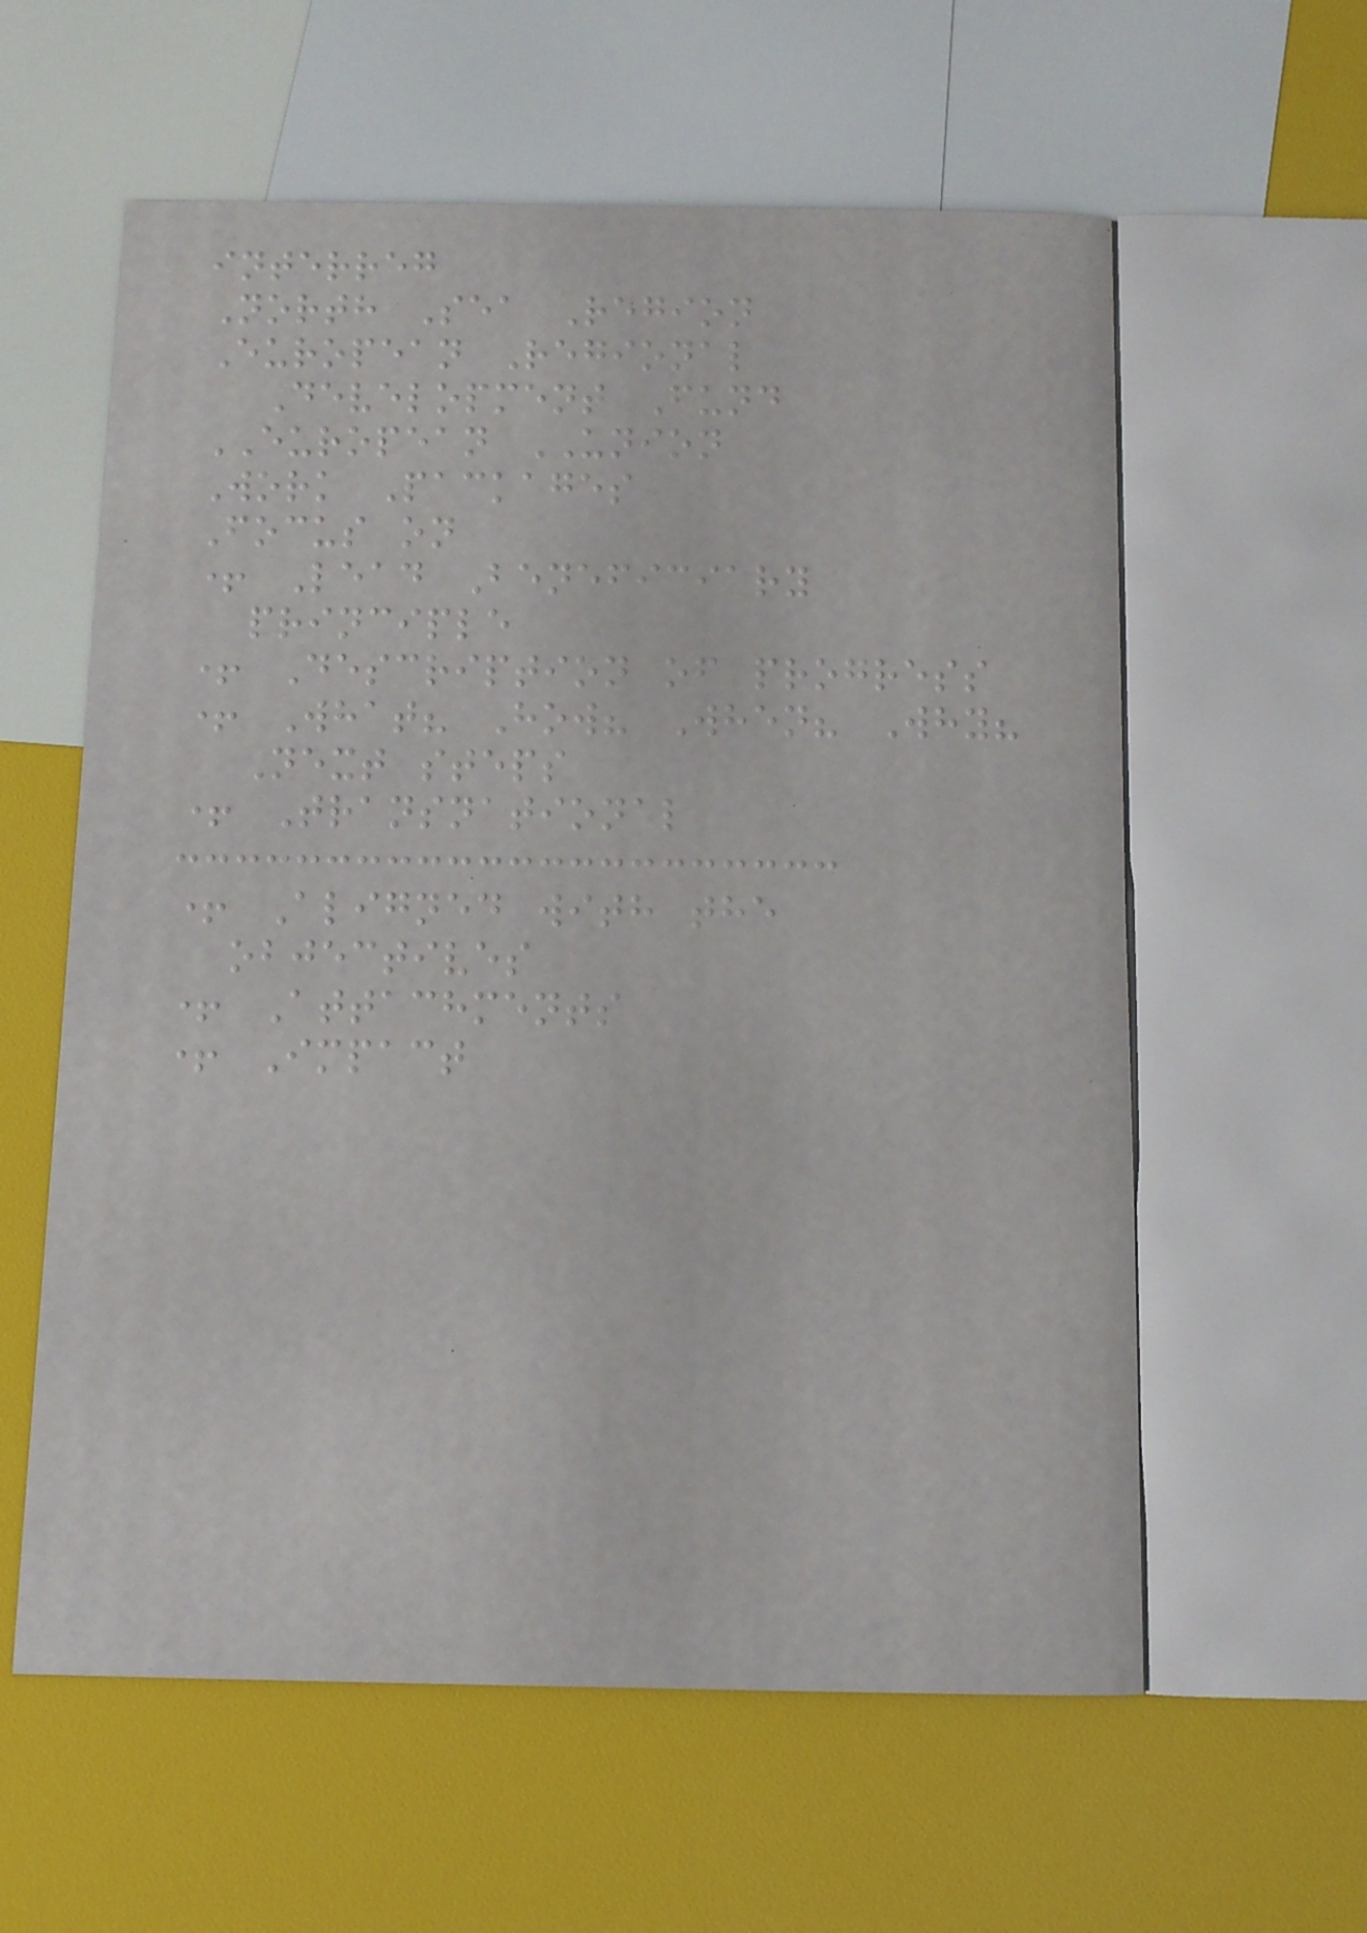interreg
North Sea Region
European Regional
Development Fund
EUROPEAN UNION
Work Packages
Focus on
+ Lead Beneficiary
principle
+ Description of progress
+ What? How? When? Why?
Next steps
+ Transnational
+ Aligned with the
objectives
+ Attachments
+ Impact
